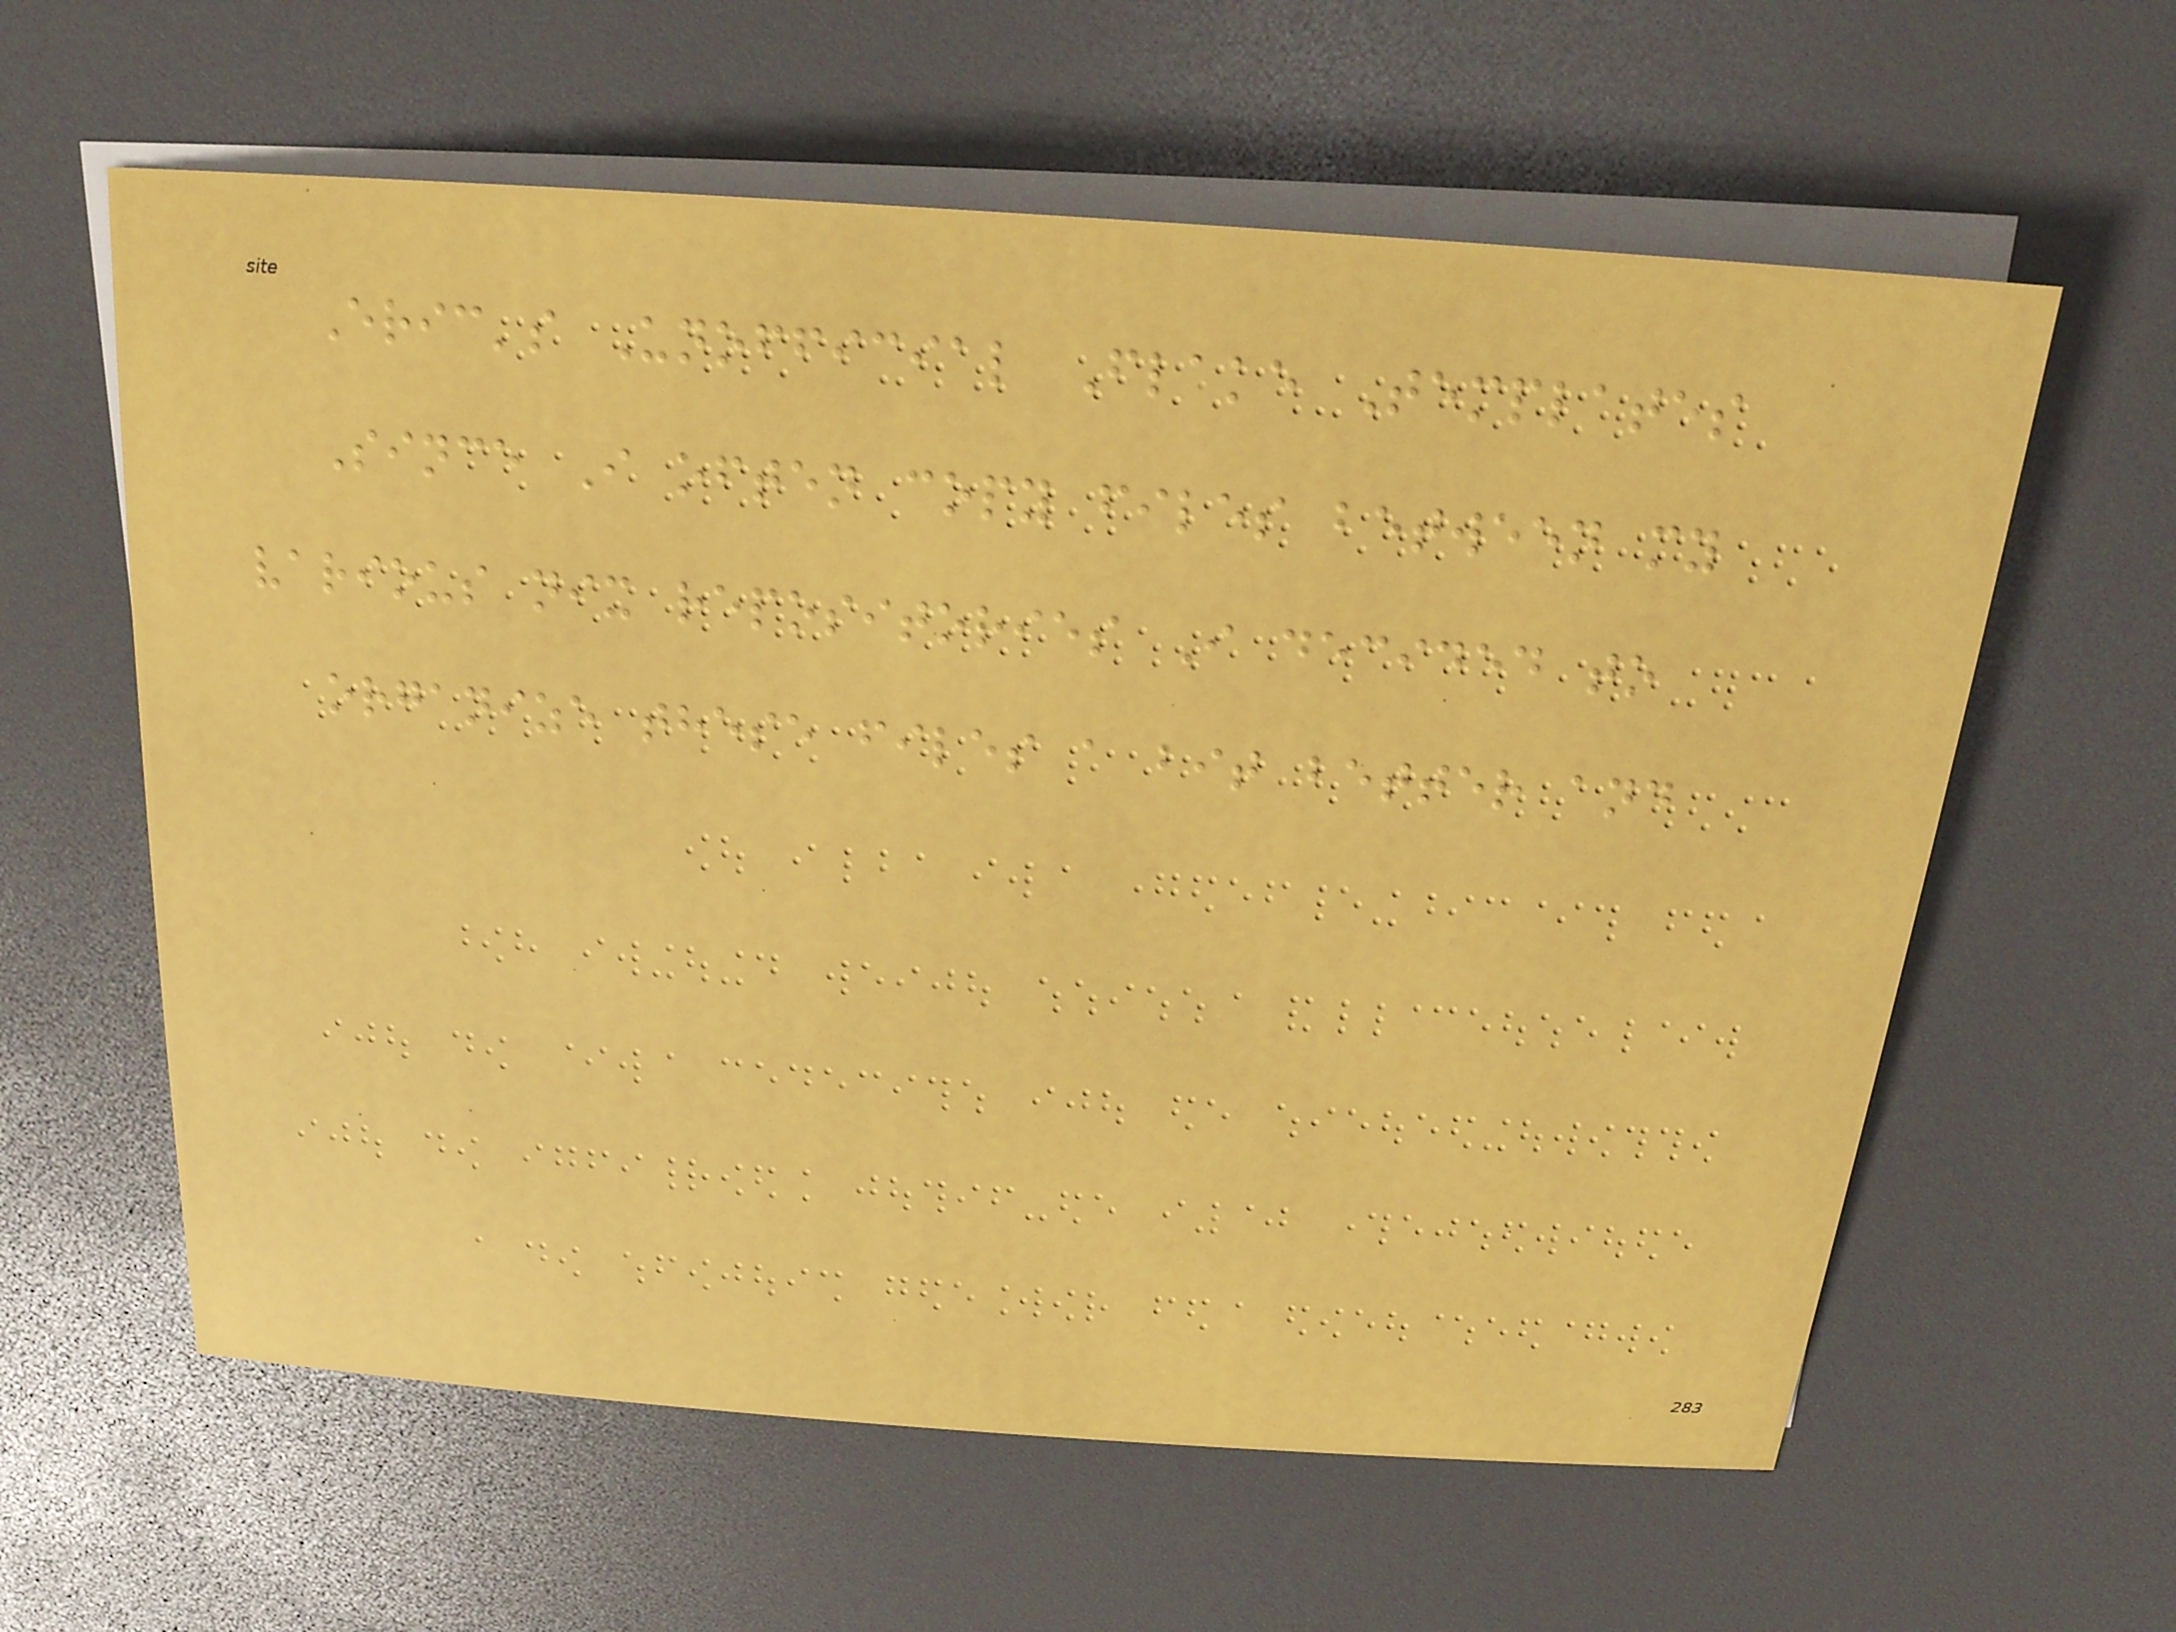Eric's Unofficial Flake Templates
Since I often copy files between my
various nix repositories I decided to
organize these files a bit better and
